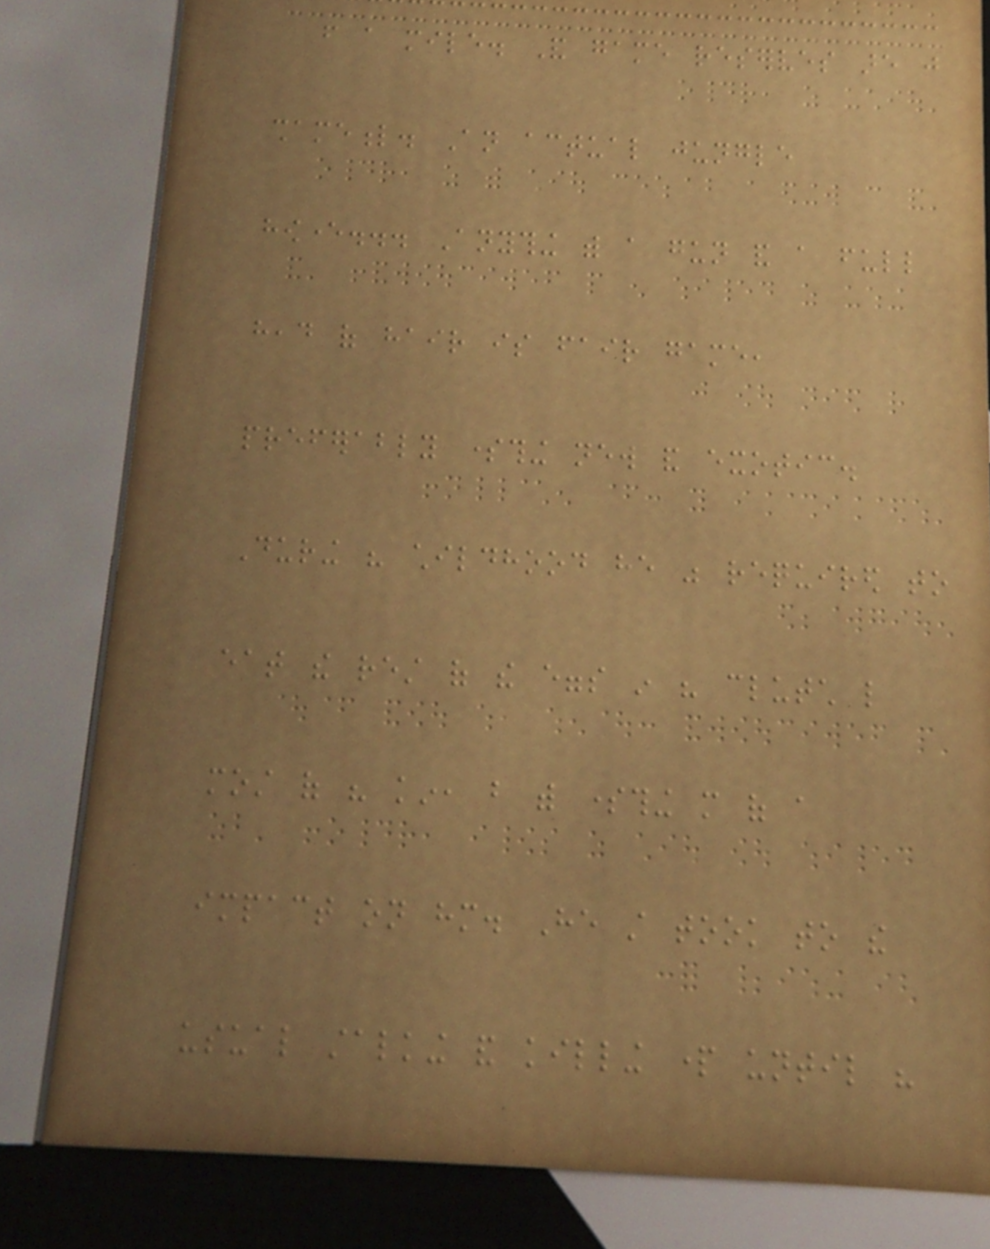from a mile. And game reserves are just
shameful. An actual jungle
however... Anything with a gun and a full
head of hair is fair game,
preferably something new and exotic.
During his childhood he was required to
eat the rest of the eggs in his clutch like
most of his kin, but with something more of a
impact on him. He still took to the
usual stalking and killing part until his
